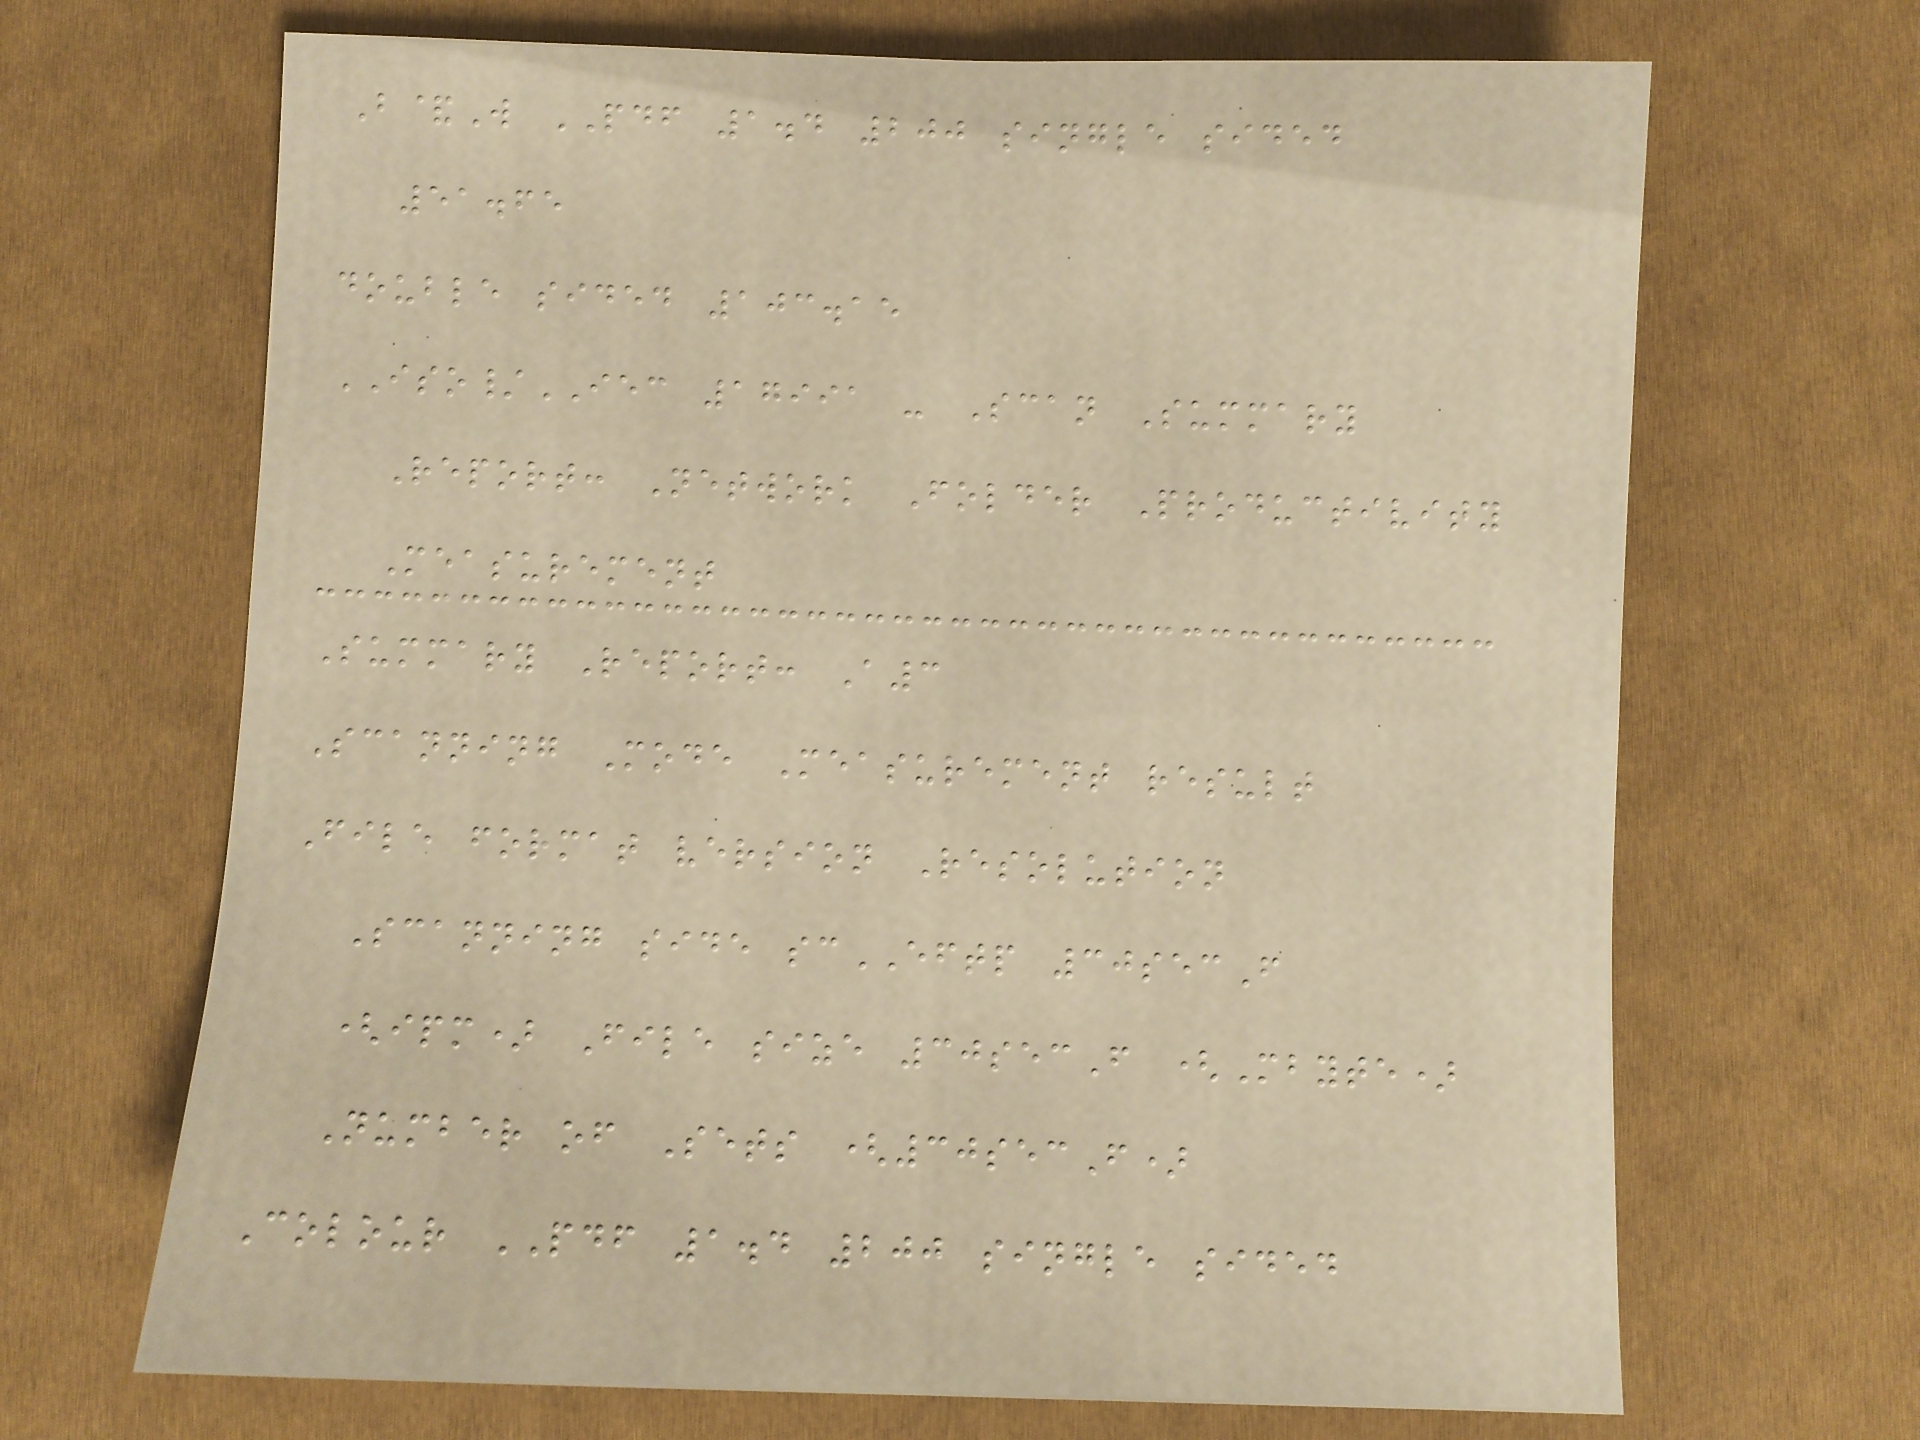B&W PDF 1.4 200 single sided
51.65
double sided 103.15
ISO/IEC 17991 - Scan Summary
Report: Network Folder Productivity
Measurement
Summary Report: A3
Scanning Mode Measurement result
File format version Resolution
Scanning side scEFTP 30secF
(ipm) File size 30secF (Mbyte)
Number of Sets (30secF)
Colour PDF 1.4 200 single sided
